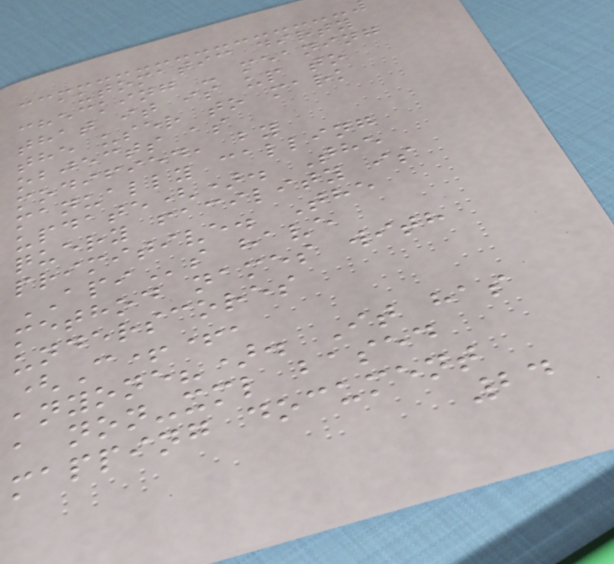automatic dirty
checking - meaning
that it is up to
the user to mark
objects as
modified, by
manually calling
update(). The
query facility is
primitive. The
APIs have
method names with
underscores
(C++,
anyone?). It has
a non-xml based
mapping document
24
